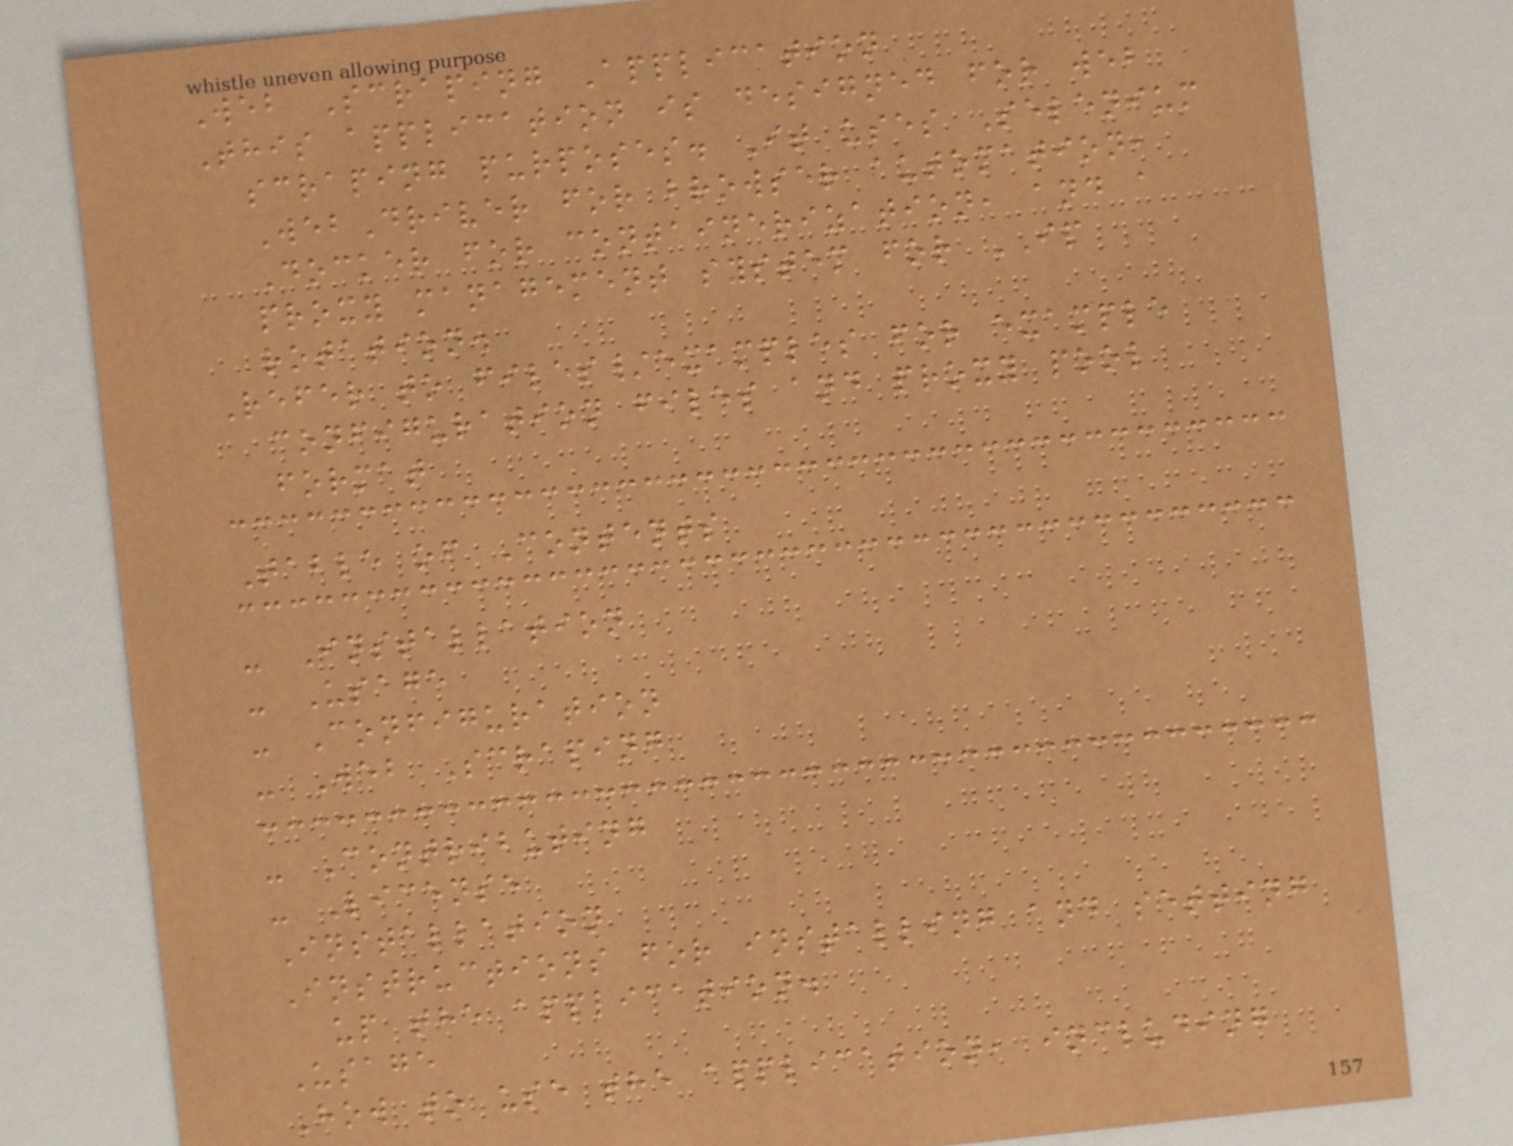Web Scraping Application
This application is designed for web
scraping purposes. It uses Selenium
WebDriver for browser automation,
Docker for containerization, and a
proxy management system for IP
rotation.
Refer to files/examples for example
configuration files and proxy pool
format
Table of Contents
- Installation
- Usage
- Configuration
- Web Scraping
- Contributing
- License
Installation
Instructions for installing and setting
up the application.
Usage
How to use the application, including
